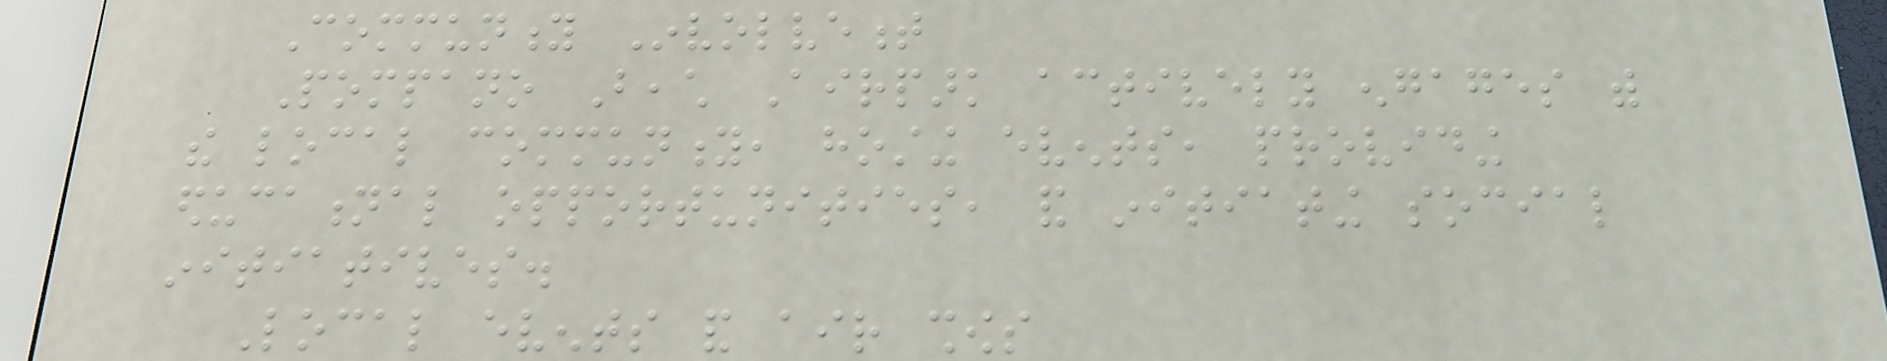Community Involvement
Pompano Beach Airpark actively engages with
the local community, hosting events, providing
educational opportunities, and initiating social
initiatives.
Local events and air shows
